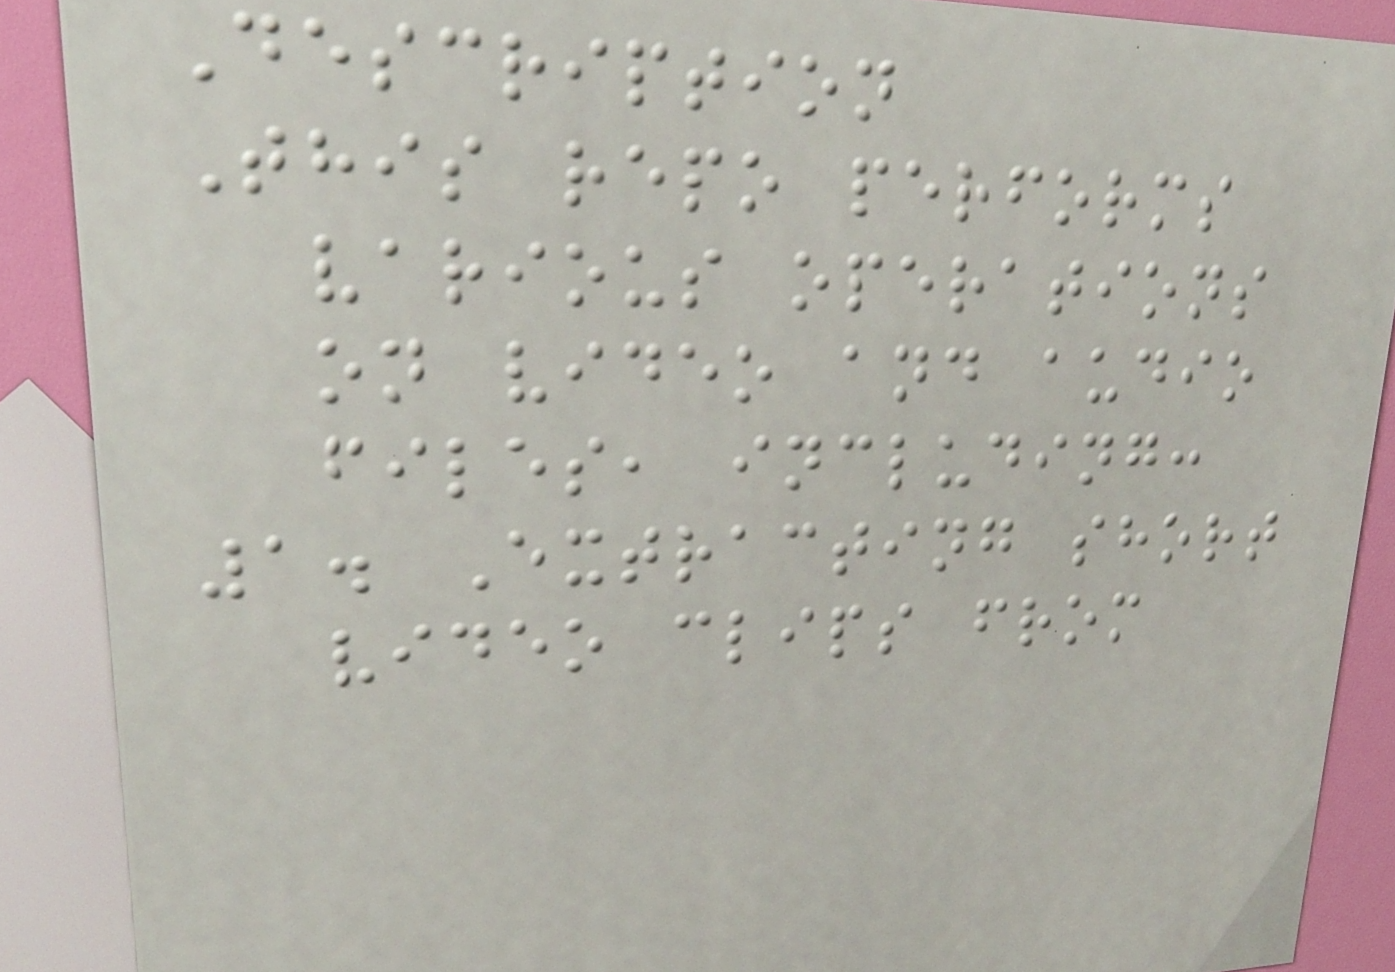Description
This repo performs
various operations
on video and audio
files, including:
1. Extracting short
video clips from
